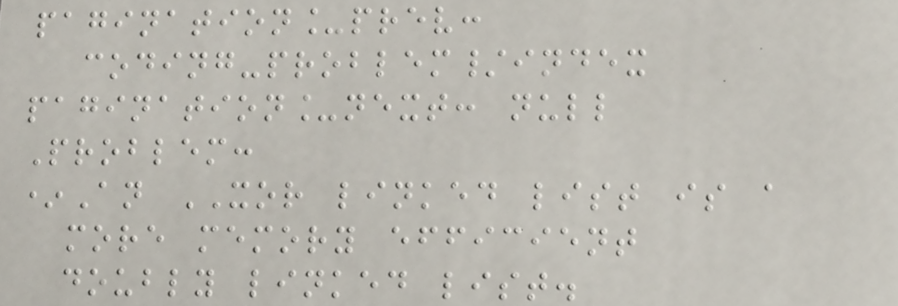pagination_prev:
coding-problem/index
pagination_next: null
Problem:
*An XOR linked list is a
more memory efficient
doubly linked list.
